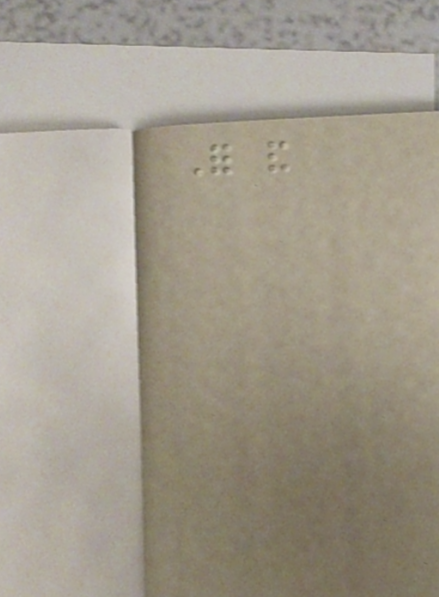For and
